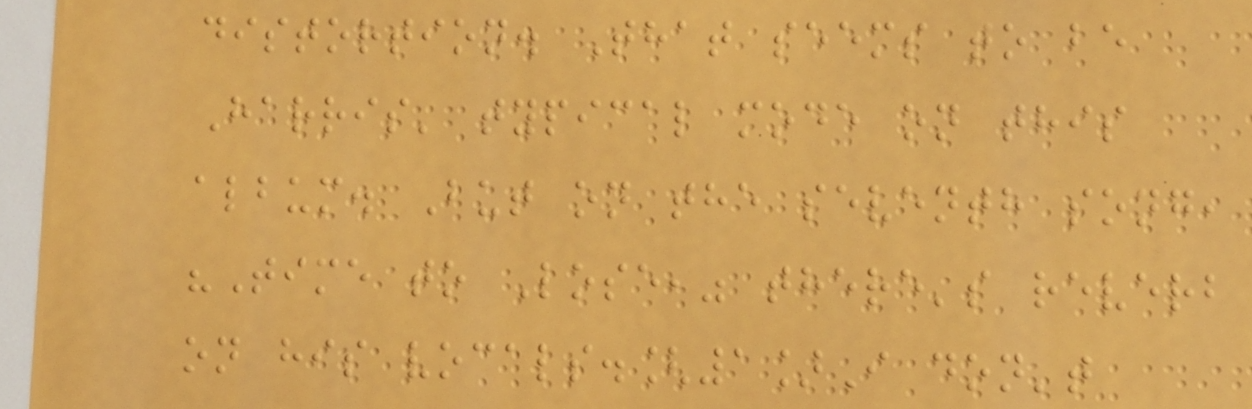distortion. That seems to be
Harris' typical mode on this
album. But on the seventh song,
"Time to Lose," there's reverb
on his vocals.[1]I don't
